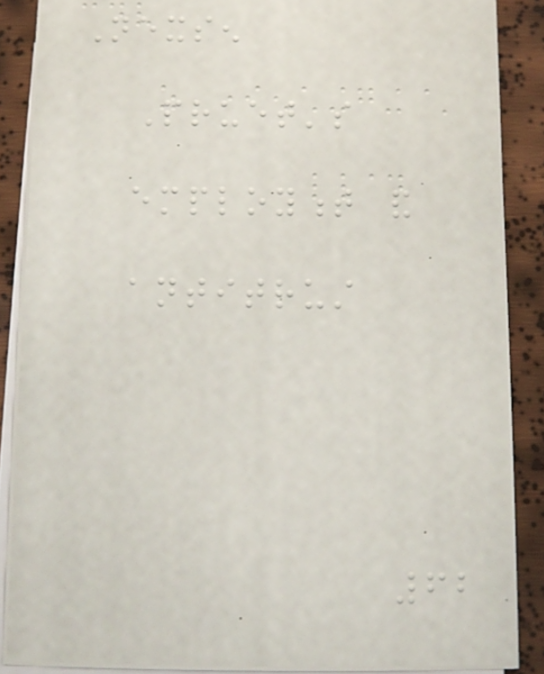Nexsen
Pruet's
employment and
antitrust
62
